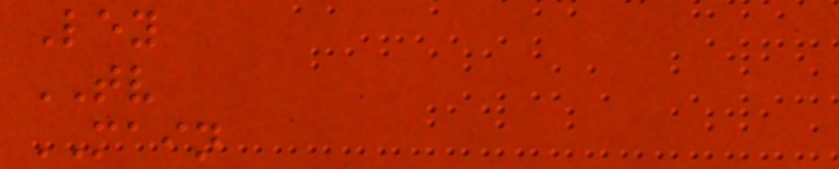Ley
TV
MAIN
